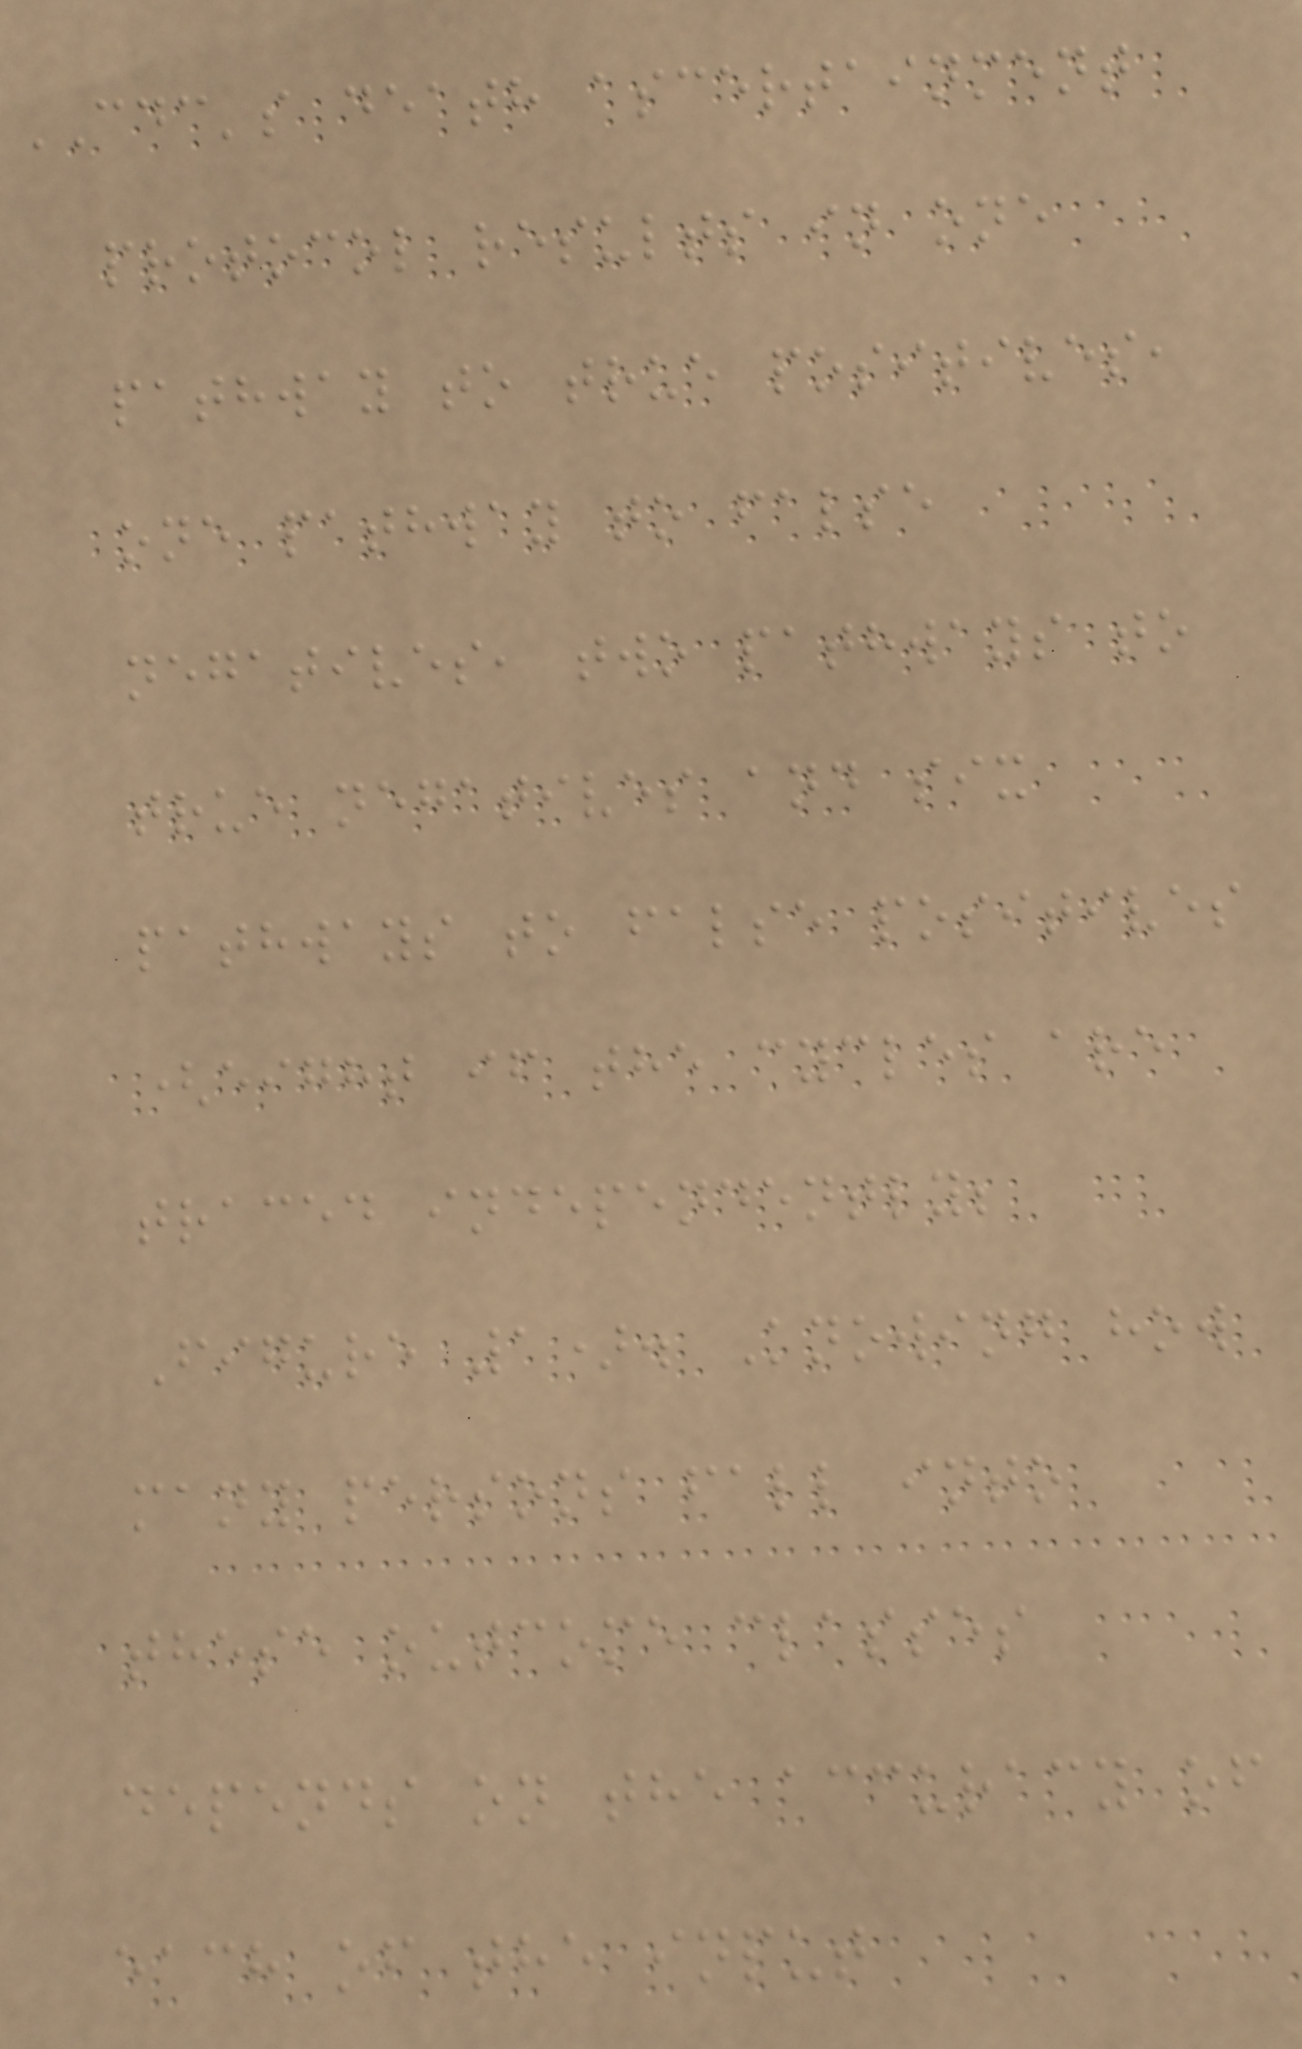CDC's death ascertainment
protocol results in one
pathway to true positives,
one pathway to false
negatives, two pathways to
true negatives and six
pathways to false positives
(eight if the cycles are
traced independently;
Figure 1). Knowing how
many persons fall into
these outcome classes
depends on the accuracy of
each of the input
